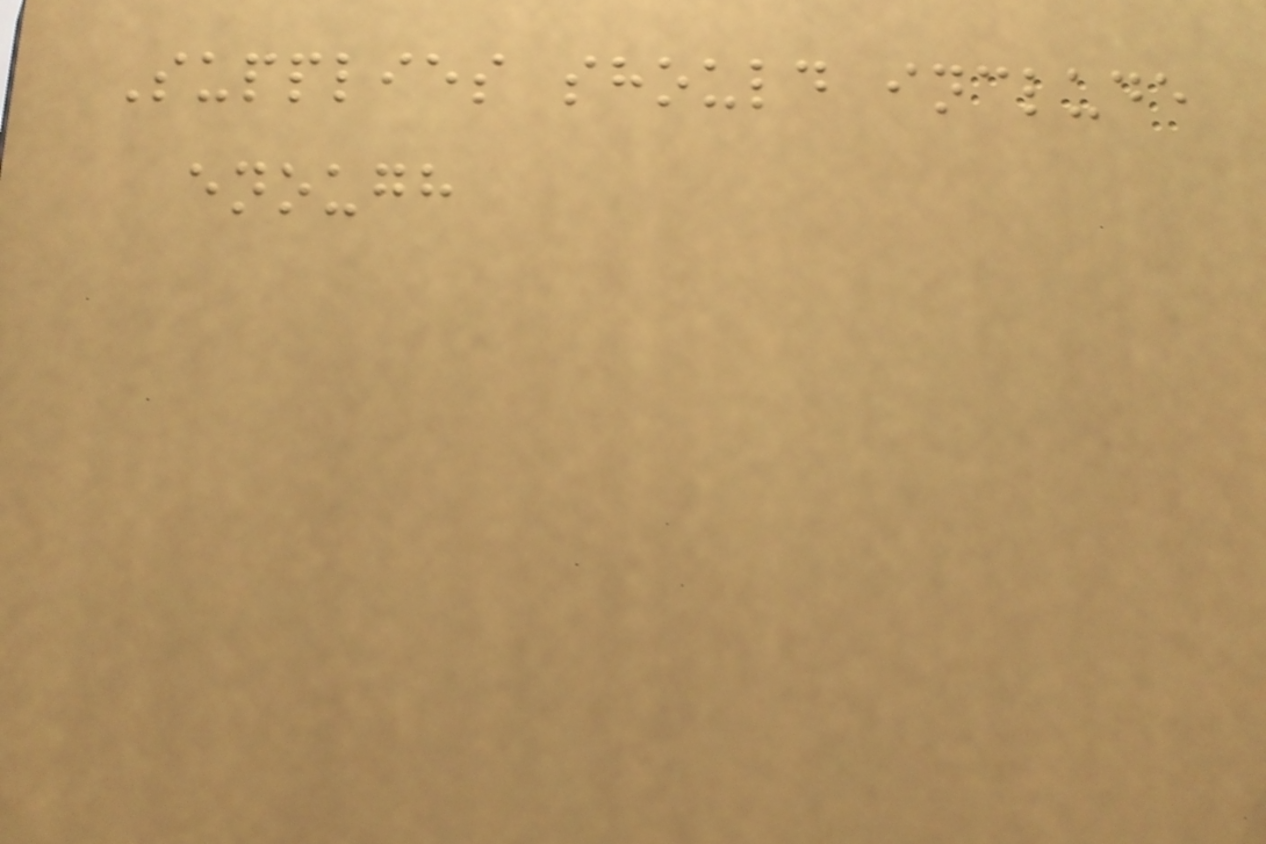Supplies should include
enough
